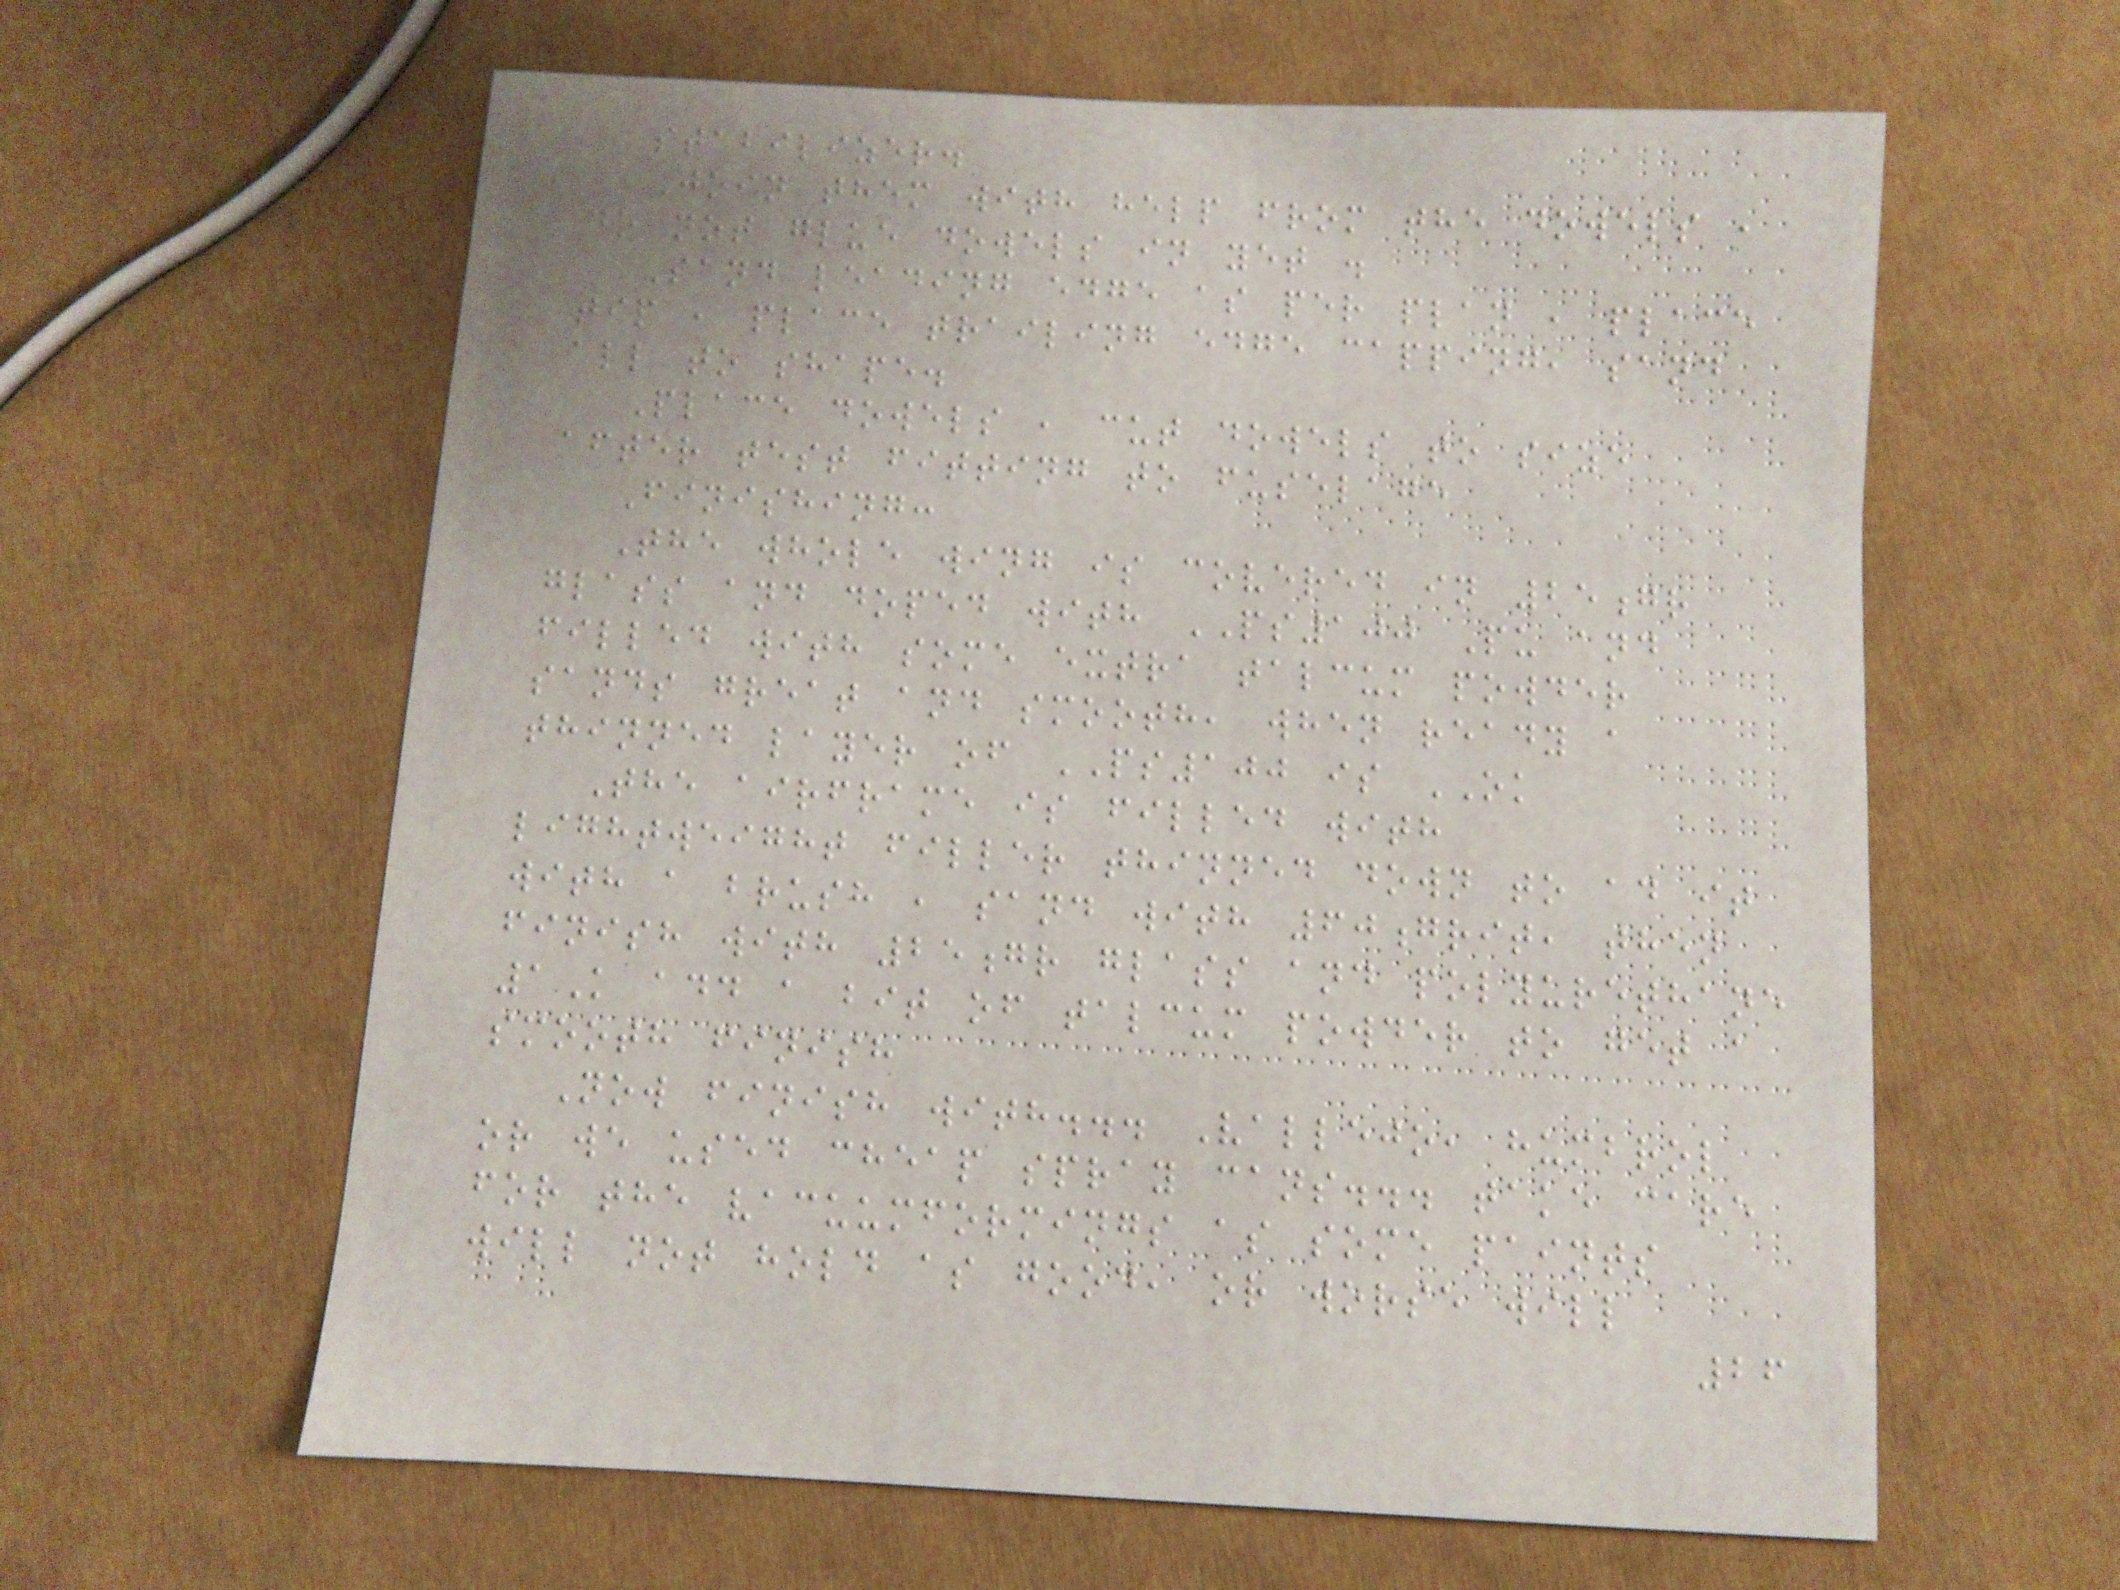stabilizer.
Join them with help from the dowels ,
do not glue dowels in yet .
Sand leading edge as per plan , place
tip , place trailing edge capping, sand
all to shape.
Place dowels , cut dowels to size
after test fitting to fuselage
Finishing:
The whole wing is covered in 25gr
glass and doped with PS100 Pu and
filled with some extra talcum powder
sands great and smooth, when ready a
thinned layer of PS100 is OK
The airframe is filled with
lightweight filler thinned down to ad it
with a brush , sand with 60grit, then
finish with 25gr glass and polyurethane
1K add a bit of talcum powder to get a
smooth finish
Now finish with... Vallejo, humbrol
or we used cheap spray cans... take care
for the vacuumformings as some paints
will not hold as good, or worse will
26
